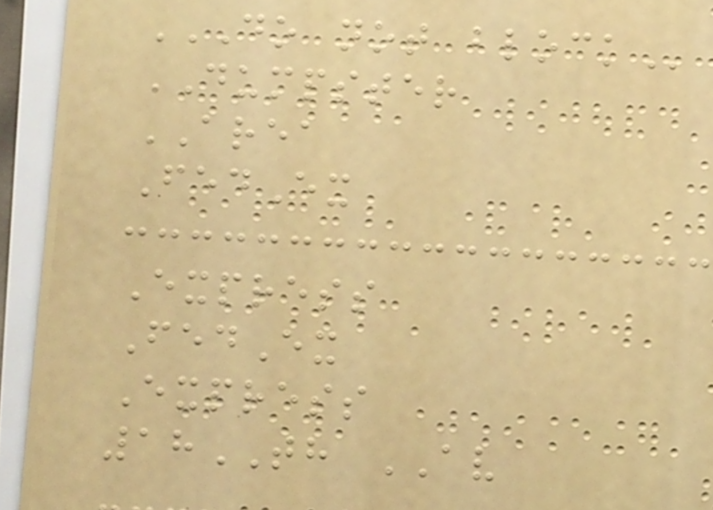DO NOT BLOCK
DUMPSTER
AREA
FedEx
Express
FedEx
Express
18TH AV
